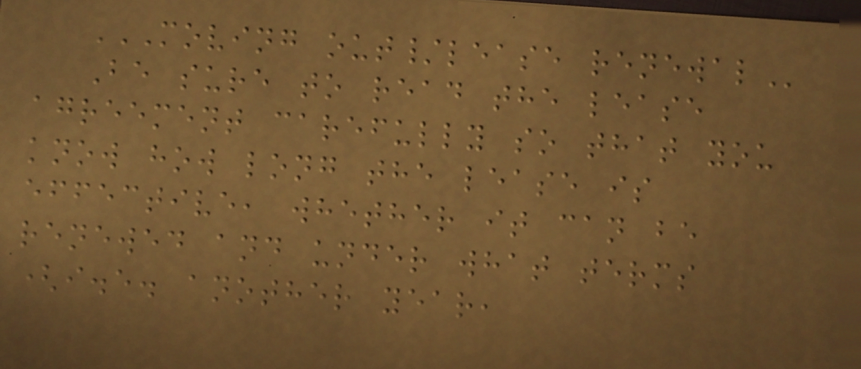MOVING OUT/LEASE RENEWAL
Be sure to read the lease
agreement carefully so that you
know how long the lease is
effective, whether it can be
renewed and under what terms
(i.e. another year,
